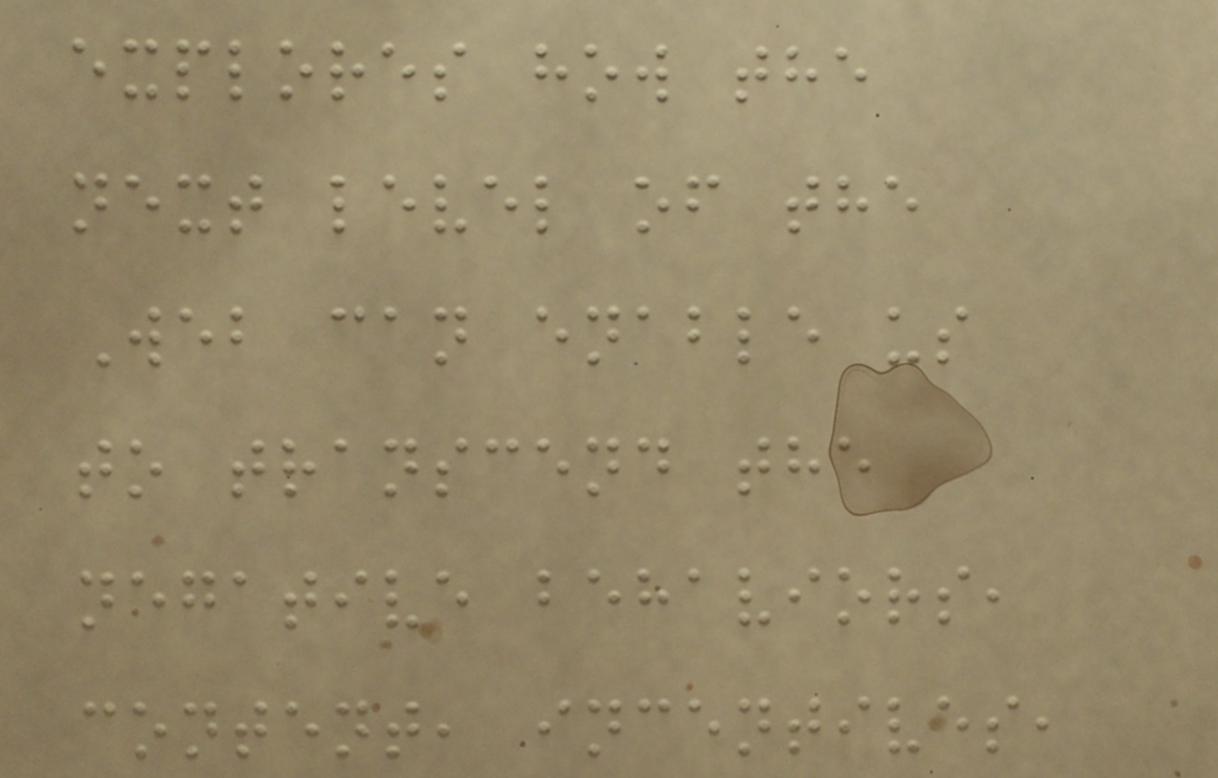explores how the
next level of the
Web can enable us
to transcend the
negative behaviors,
content, incentives,
